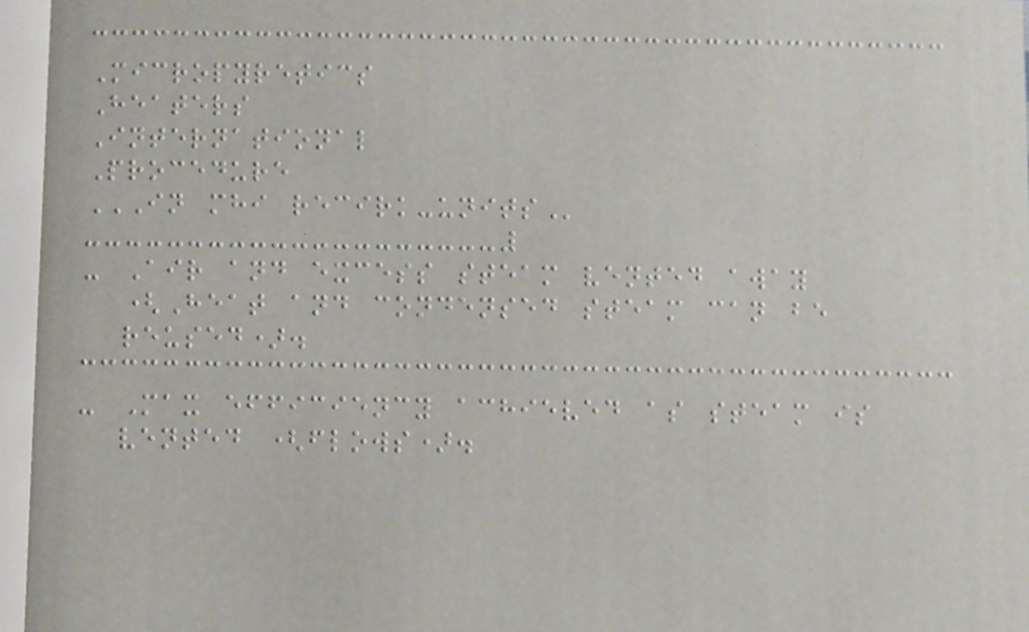Micropyretics
Heaters
International
Procedure
IN MHI RECIRK-UNITS
- Air and excess steam vented away
(Heat and condensed steam can be
reused).
- Max efficiency achieved as steam is
vented (flows).
